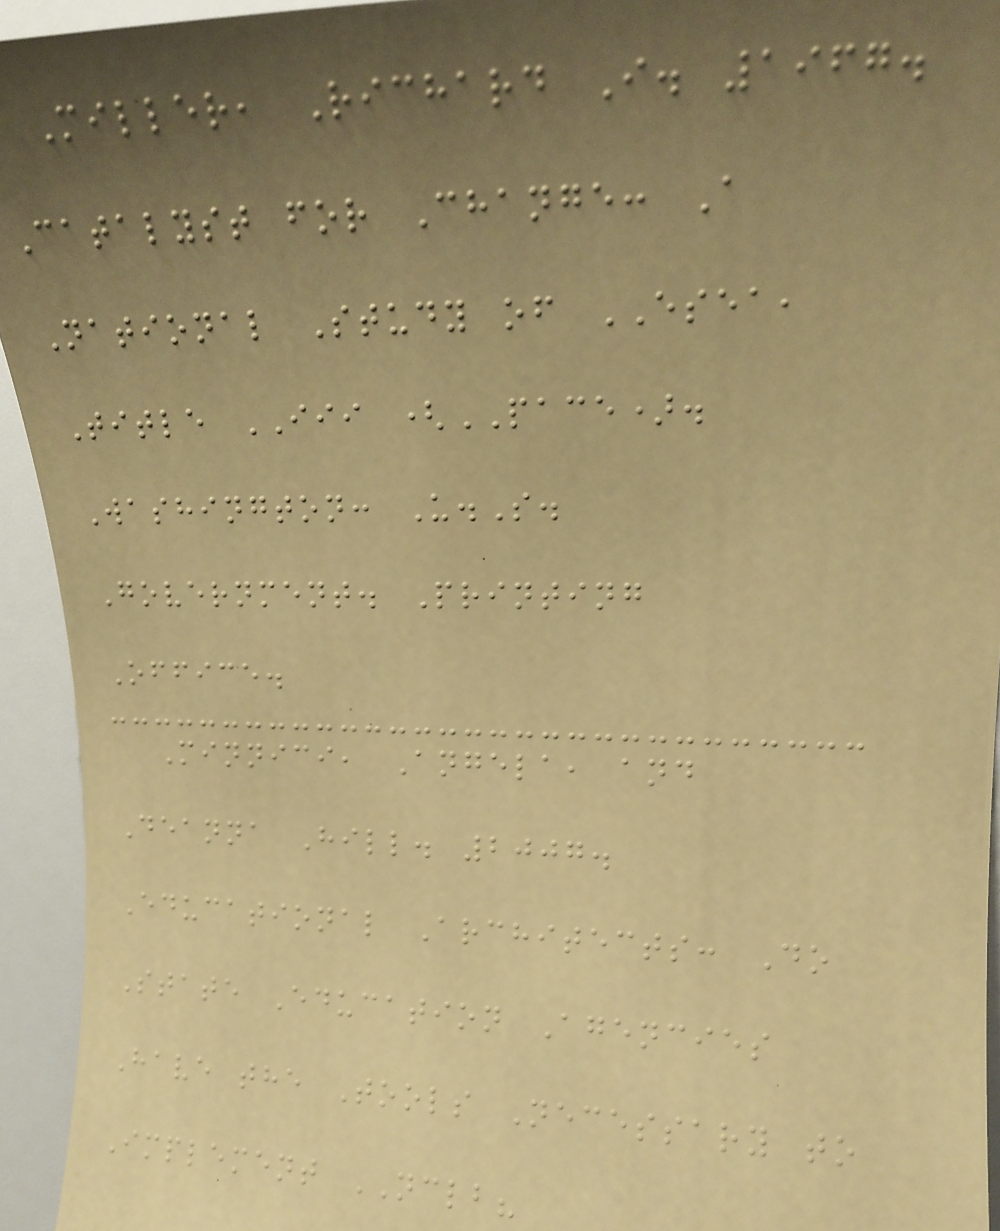Miller, Richard I. 1967.
Catalyst for Change: A
National Study of ESEA,
Title III (PACE).
Washington: U.S.
Government. Printing
Office.
Minnici, Angela, and
Deanna Hill. 2007.
Educational Architects: Do
State Education Agencies
Have the Tools Necessary to
Implement NCLB?
